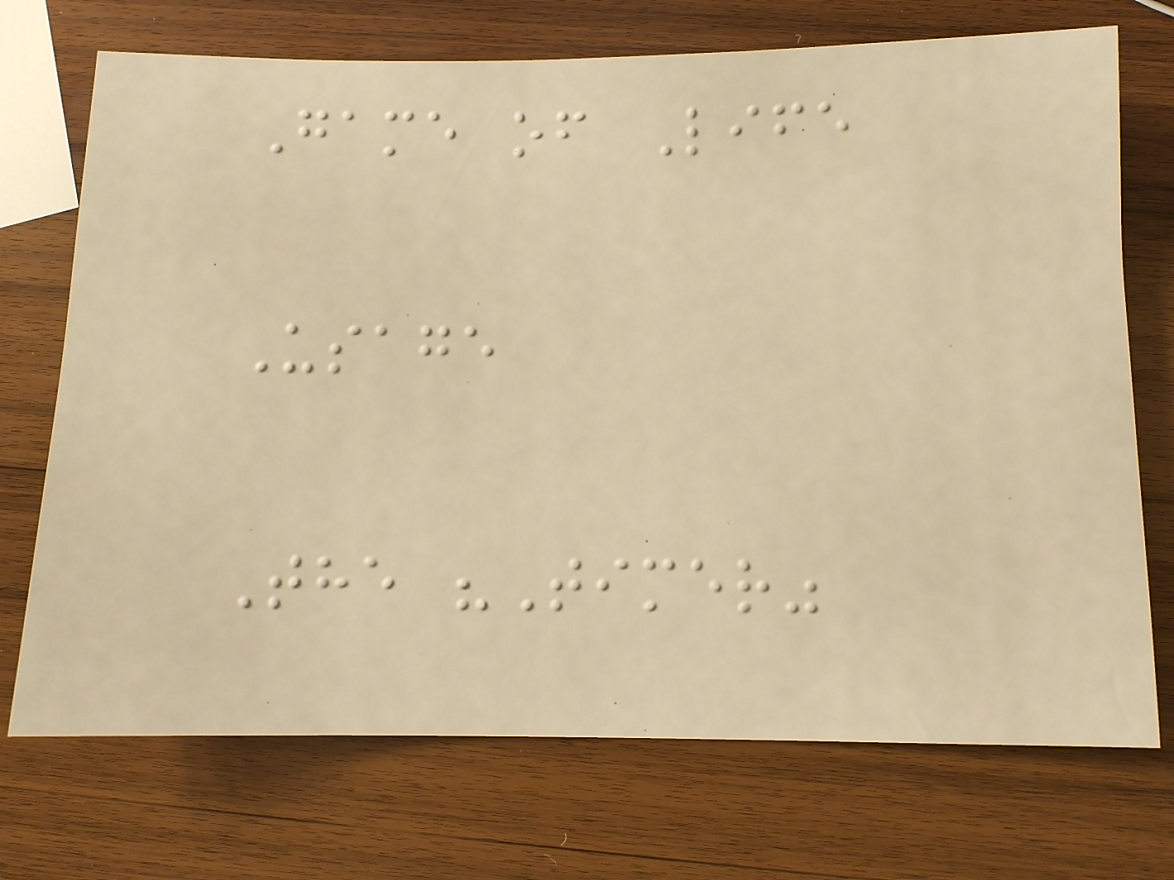Game of Life
Usage
The "Timer"
